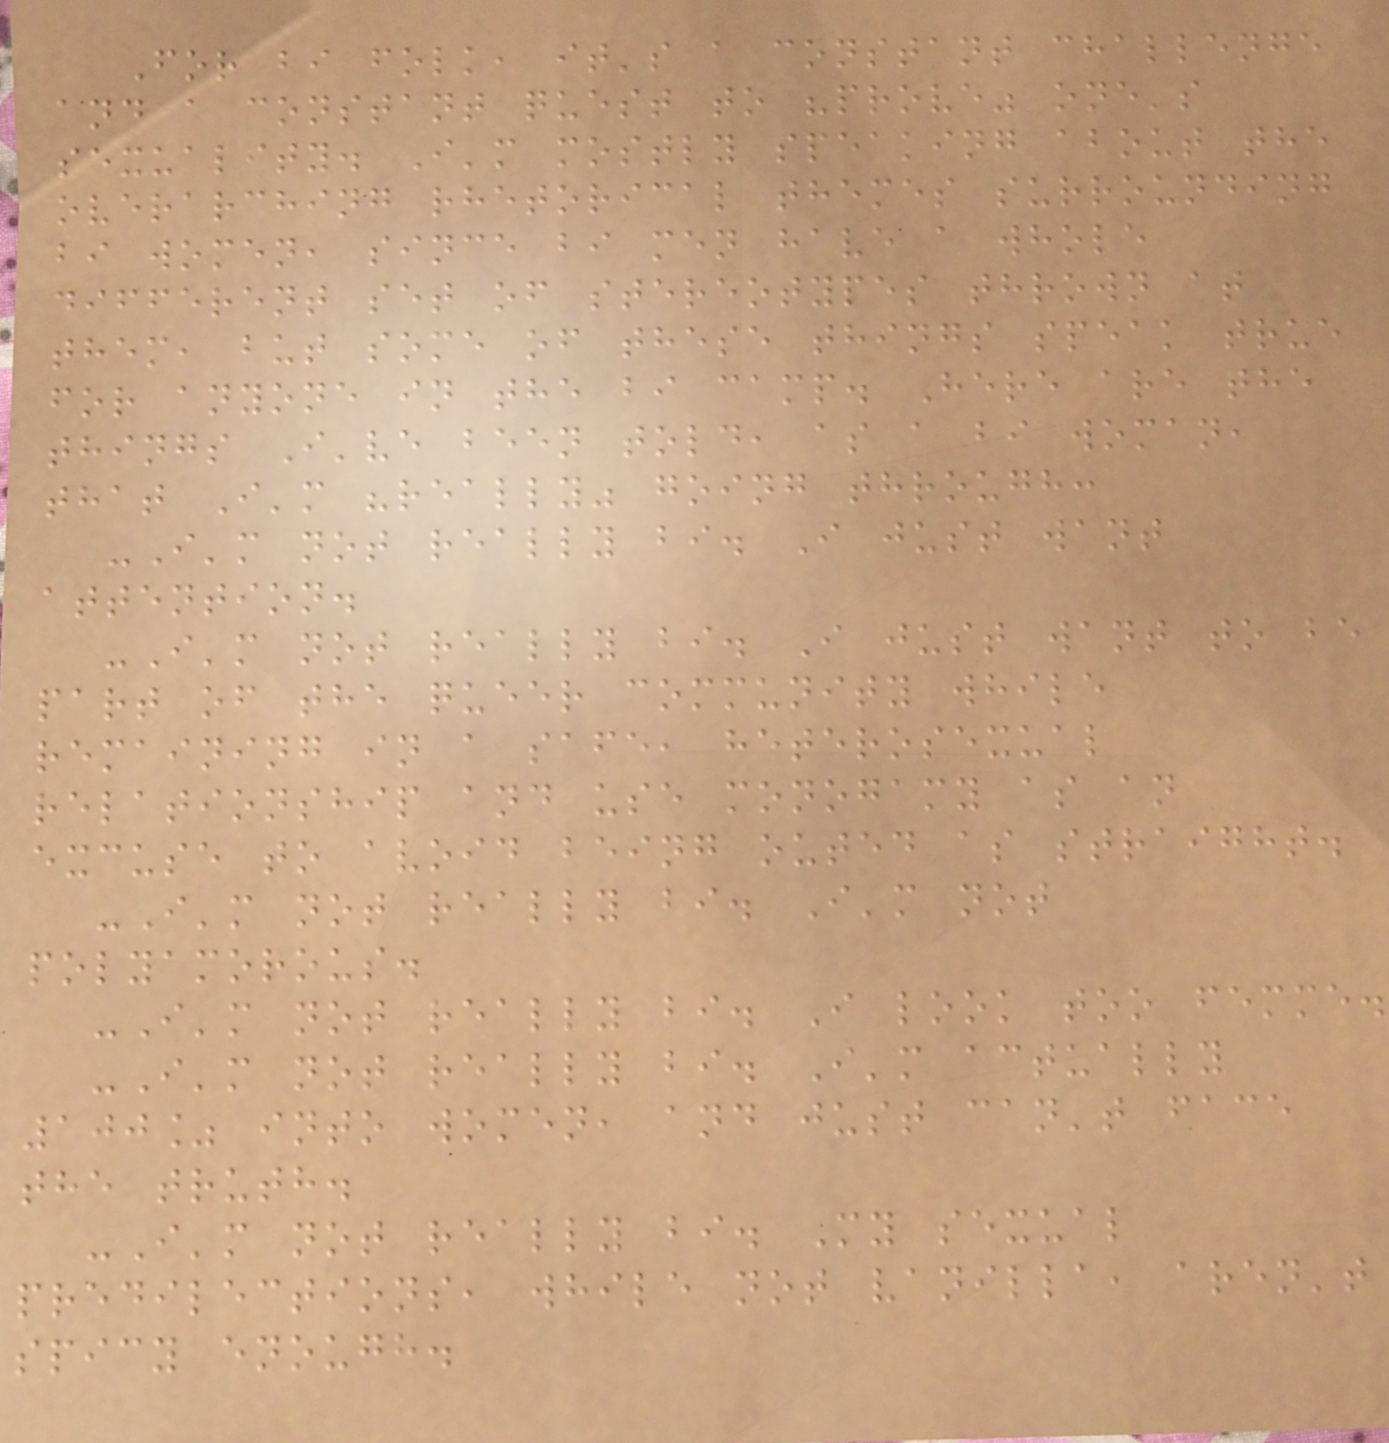For bi folk, it's a constant challenge
and a constant quest to "prove" one's
sexuality. I'm mostly speaking about the
overarching rhetorical themes surrounding
bi women, since bi men have a whole
different set of stereotypes thrown at
them, but some of these things speak true
for anyone in the bi camp. Here are the
things I've been told, as a bi woman,
that I'm "really" going through:
-I'm not really bi. I just want
attention.
-I'm not really bi. I just want to be
part of the queer community while
remaining in a safe, heterosexual
relationship and use monogamy as an
excuse to avoid being outed as straight.
-I'm not really bi. I'm not
polyamorous.
-I'm not really bi. I look too femme.
-I'm not really bi. I'm actually
100% into women, and just can't face
the truth.
-I'm not really bi. My sexual
predilections, while not vanilla, aren't
spicy enough.
